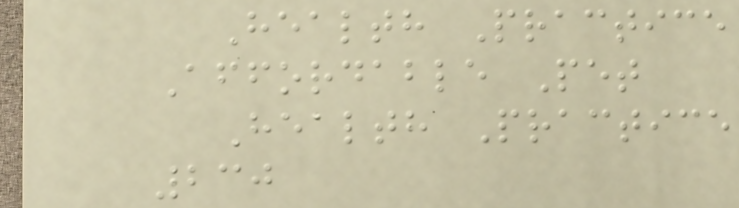Health Practice
Affordable Pet
Health Practice
230
